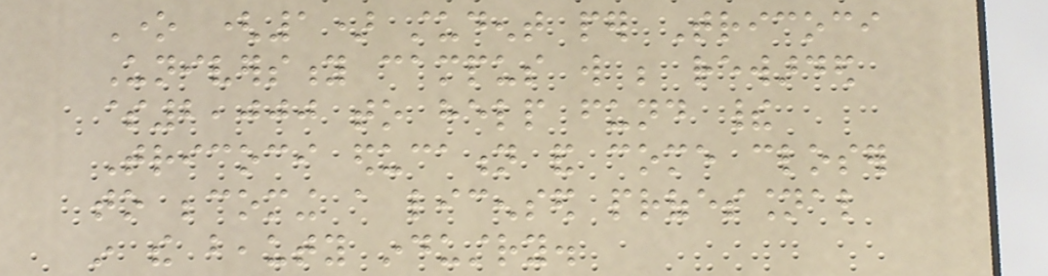One (1) student per Tricoci
University campus will be rewarded
$2,000 to help fund their
Tricoci education and come closer
to becoming a licensed professional
in the beauty industry.
